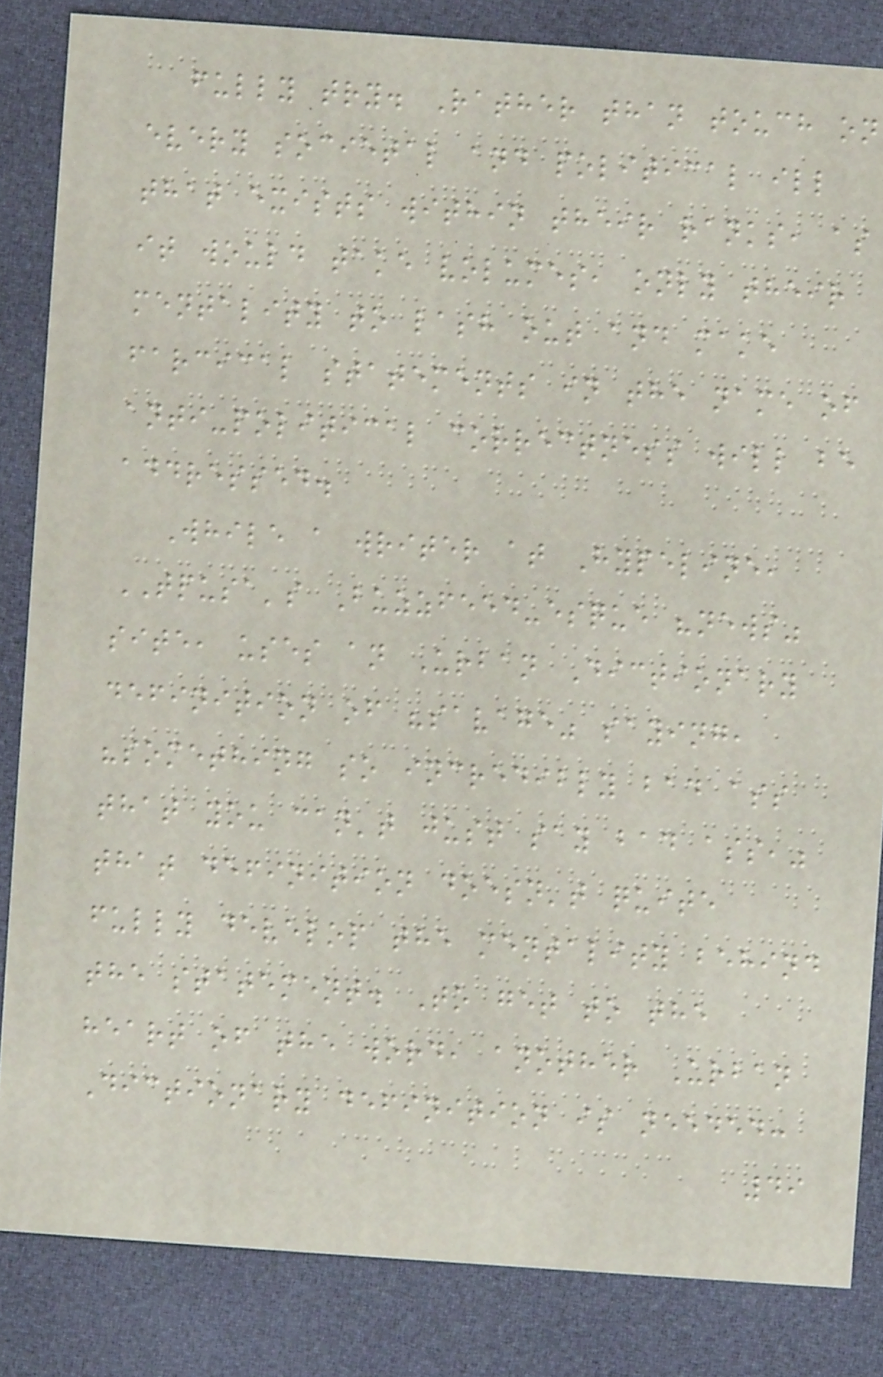fully try. Rather than touch on
every societal and political ill
that exists within their ranks, as
it would take volumes, only their
mentality to lash out and make
farcical statements in the name of
anti-political correctness will be
addressed.
While a writer at Hypeline,
TPUSA's Buzzfeed-esque "news"
site, uses an Urban Dictionary
definition of "savage" saying,
"something so incredibly bad ass
that you can't just say bad ass,"
that definition doesn't quite
fully develop the mentality behind
the statement. To get to the
heart of the word, another Urban
Dictionary definition is needed:
49
